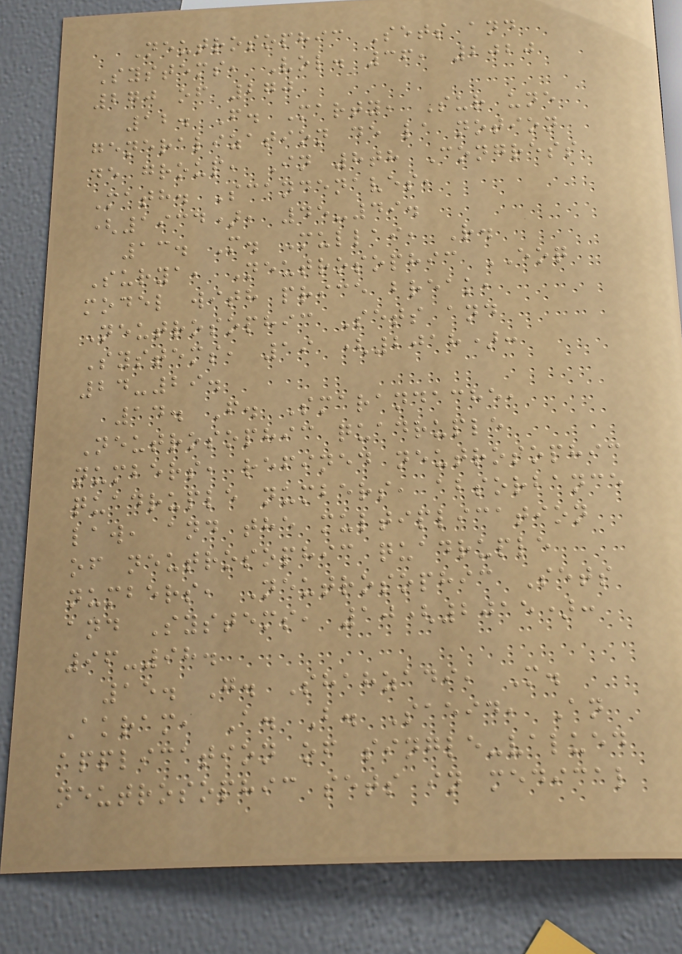Neutrosophic Sets and
Systems, Vol. 36, 2020
270 of 270
12. F. Marty, Sur une
generalization de la notion
de group, In 8th Congress
Math. Scandenaves,
(1934), 45-49.
13. M. Mullai, R.
Surya, Neutrosophic EOQ
model with price break,
Neutrosophic Sets and
Systems, 19 (2018):
24-29.
14. F. Smarandache,
Neutrosophic quadruple
numbers, refined neutrosophic
quadruple numbers, absorbance
law, and the multiplication
of neutrosophic quadruple
numbers, Neutrosophic Sets
and Systems, 10(2015):
96-98.
15. G. Shahzadi, M.
Akram, A. B. Saeid, An
application of single-valued
neutrosophic sets in medical
